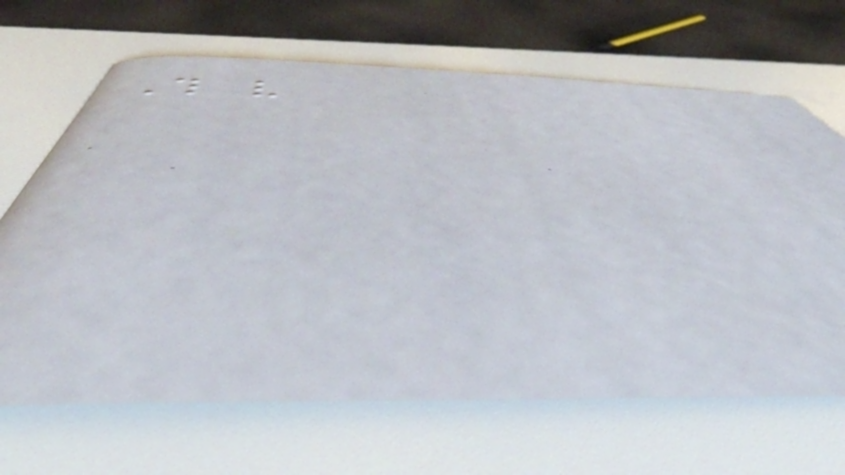This very
